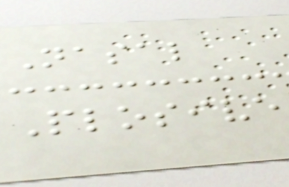Nasal
Plosive
